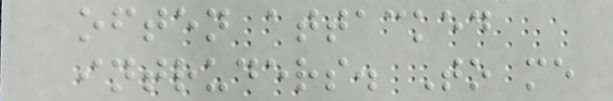often attacked
intruders. To me
